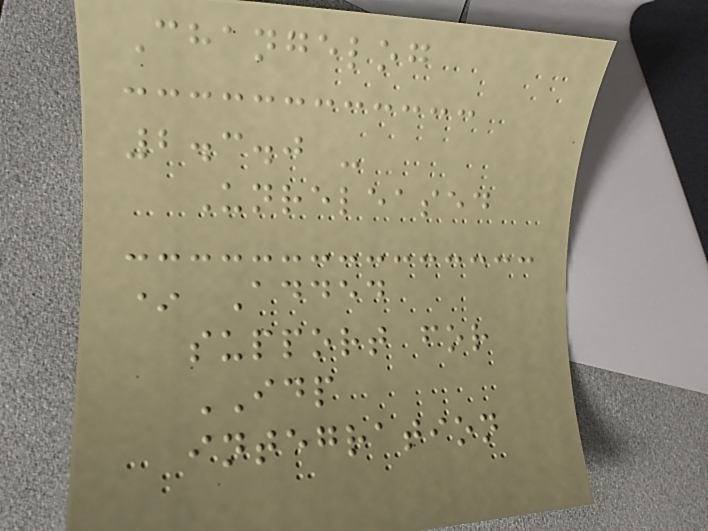Changelog
2.3.0 -
Unreleased
* Added
support for
IDP
integration
